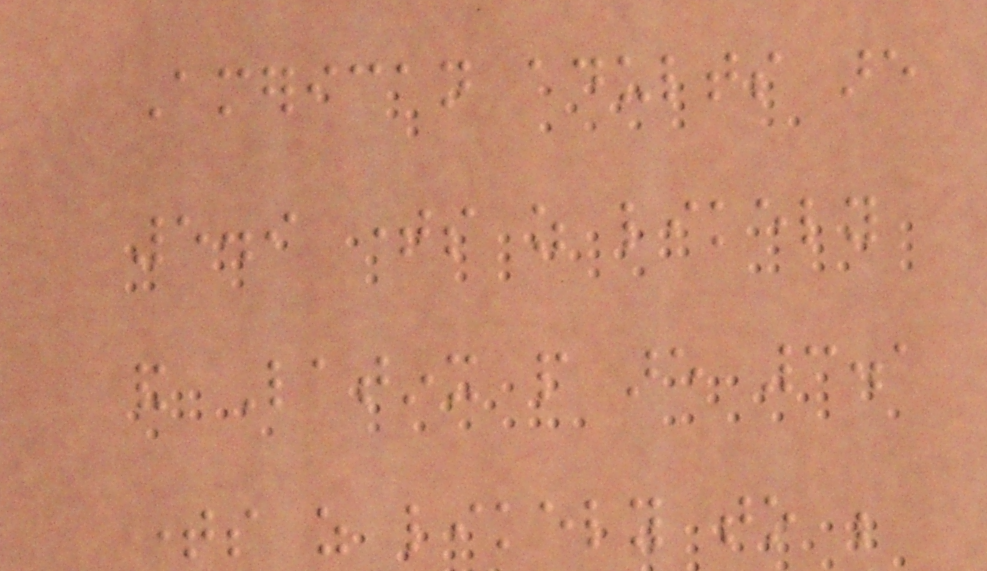American adults are
5.9 times as likely
and Latinx people are 3.1
times as likely to be
